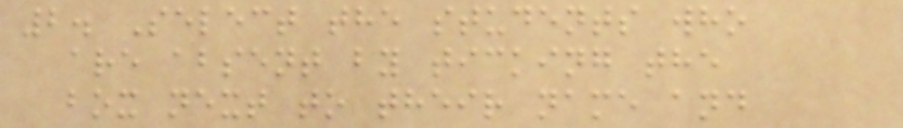2. Select the students who
are absent by ticking the
box next to their name and
